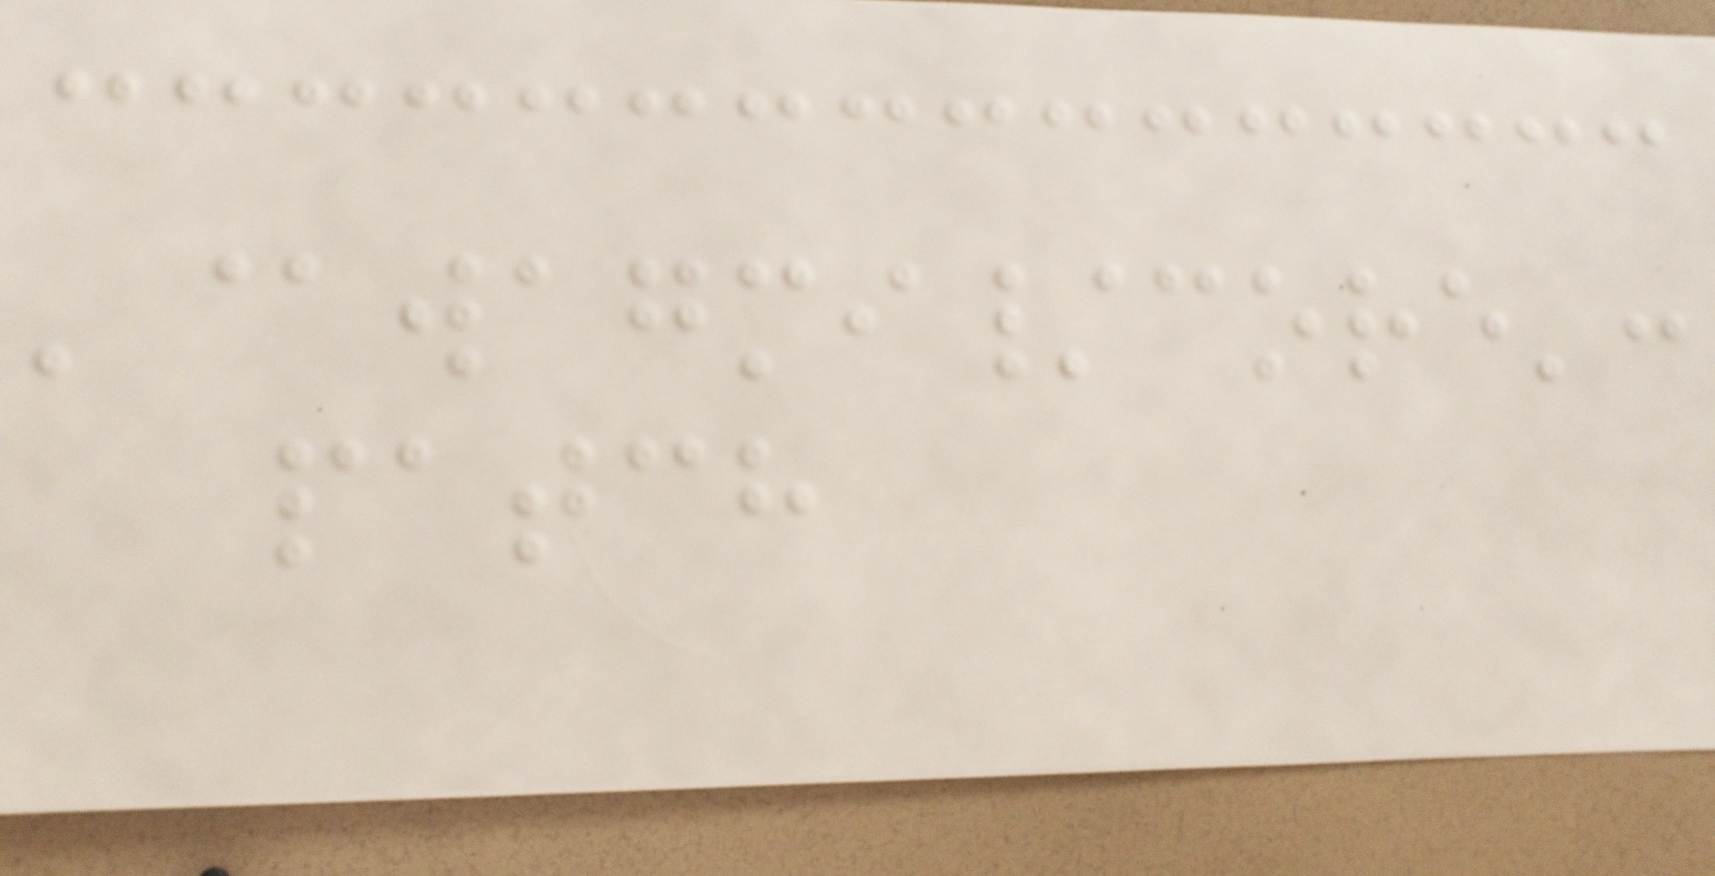'@wagmi/core':
patch
